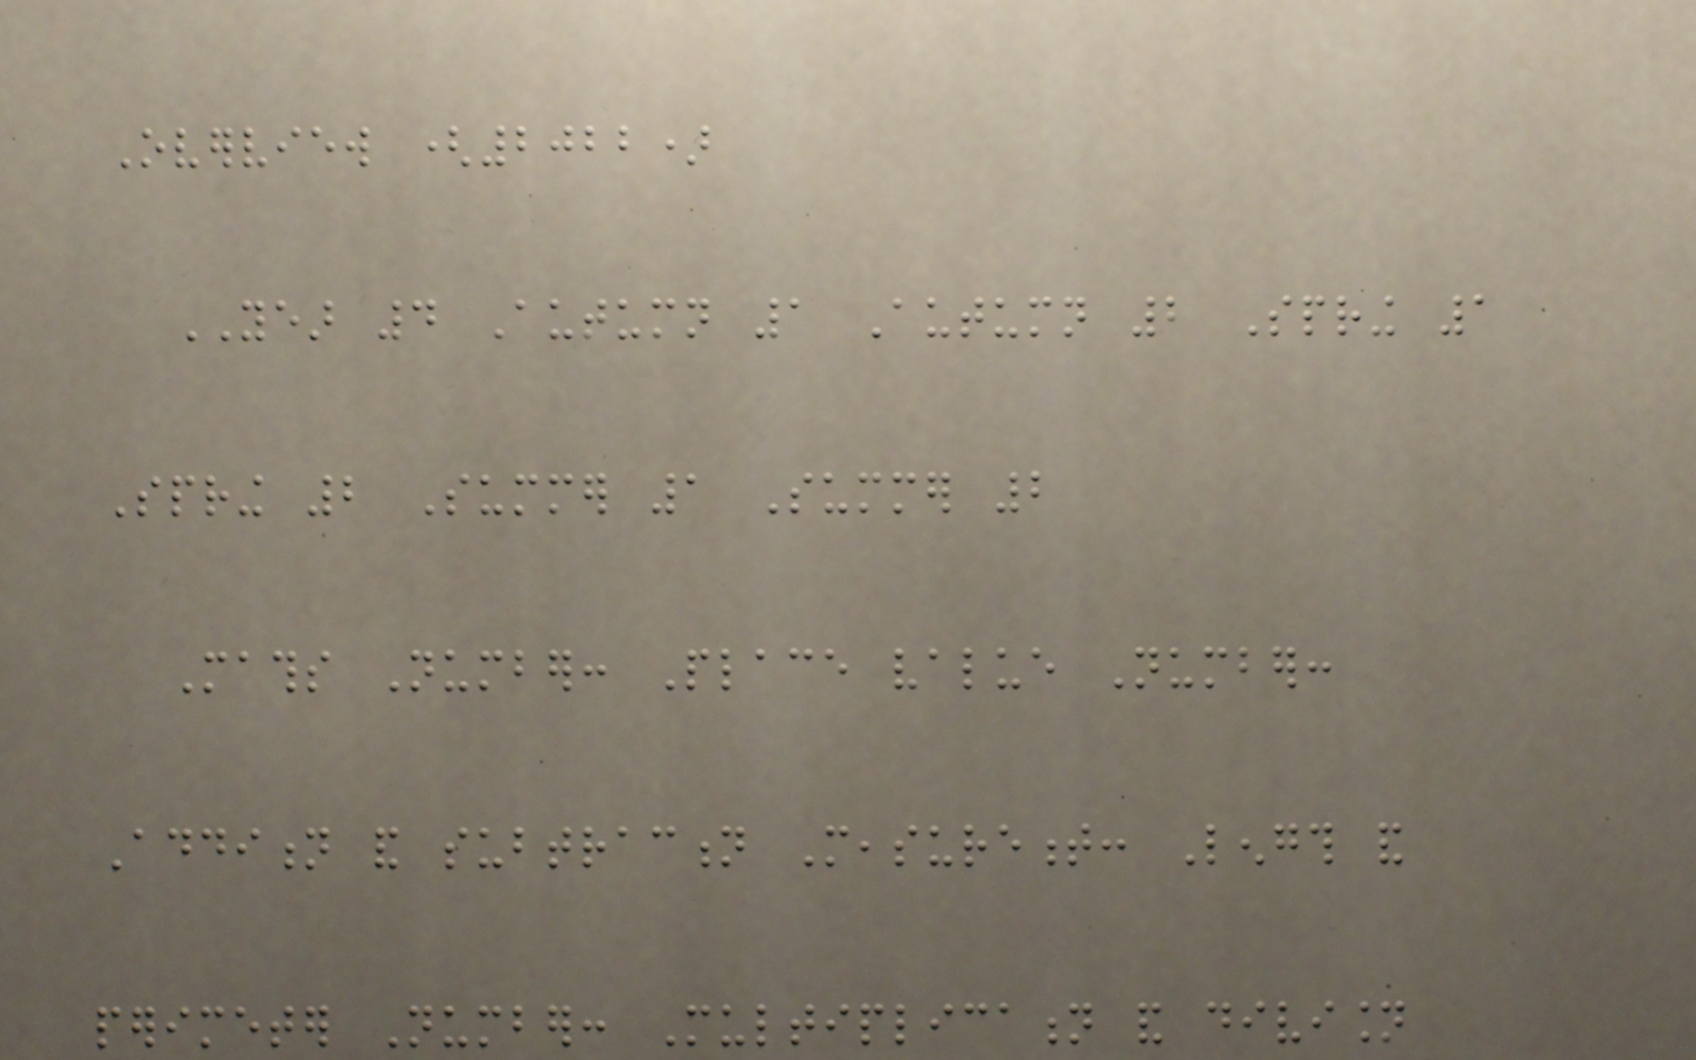Overview (2022)
YEAR 4 Autumn 1 Autumn 2 Spring 1
Spring 2 Summer 1 Summer 2
Maths Number: Place value Number:
Addition and subtraction Measurement: Length and
perimeter Number: Multiplication and division
